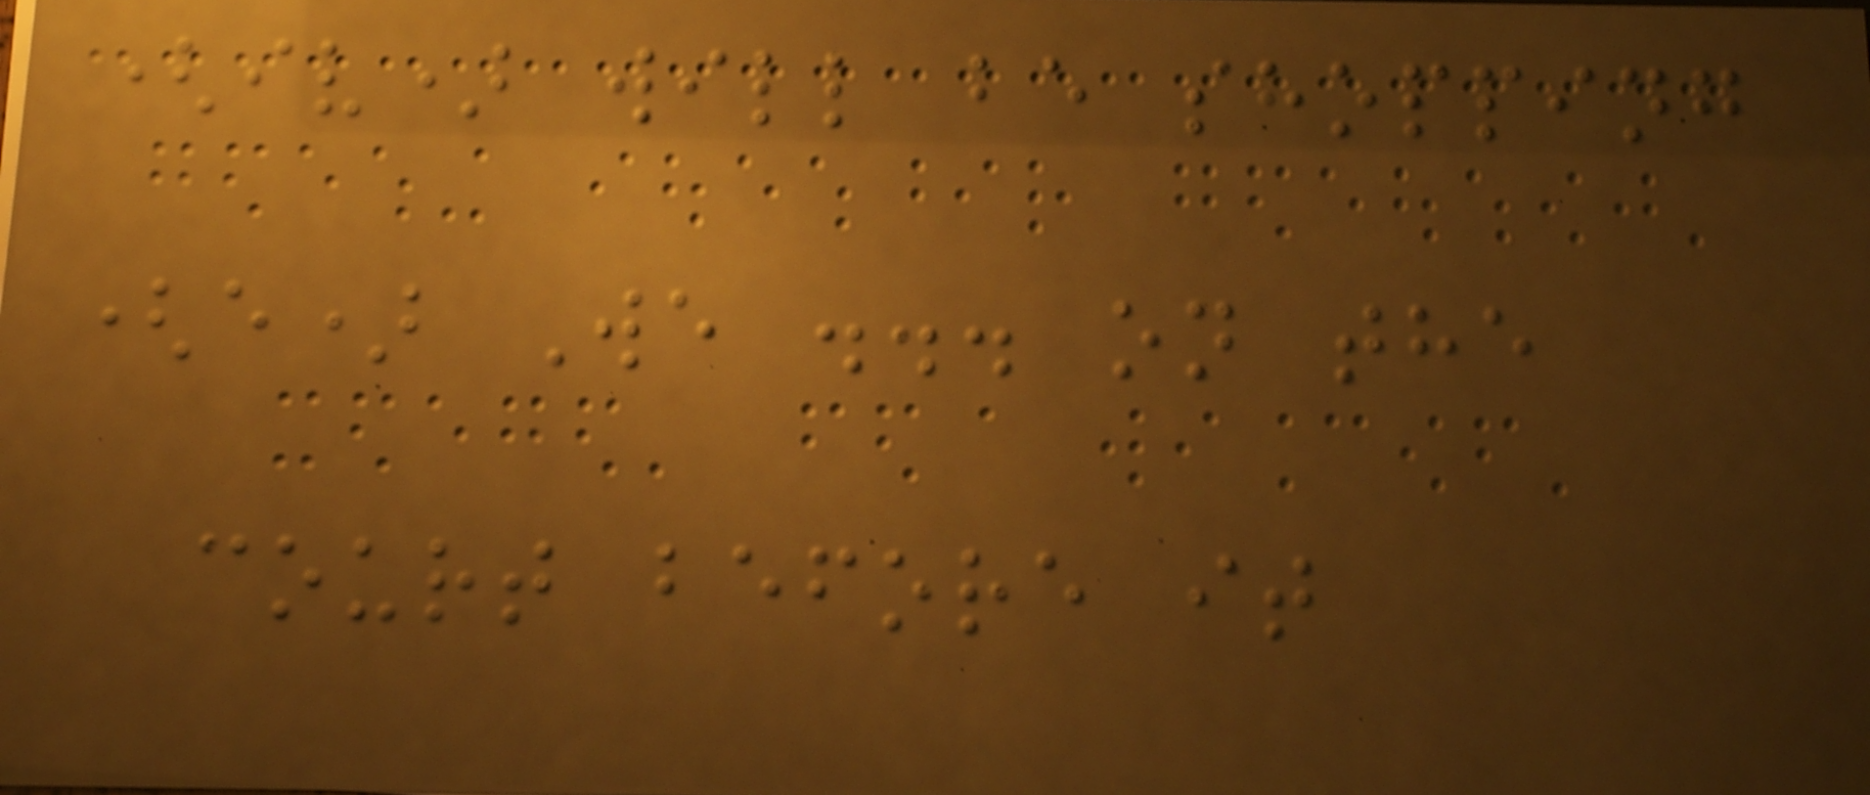(iv) will be shopping
(e) We ... on the
court before it
